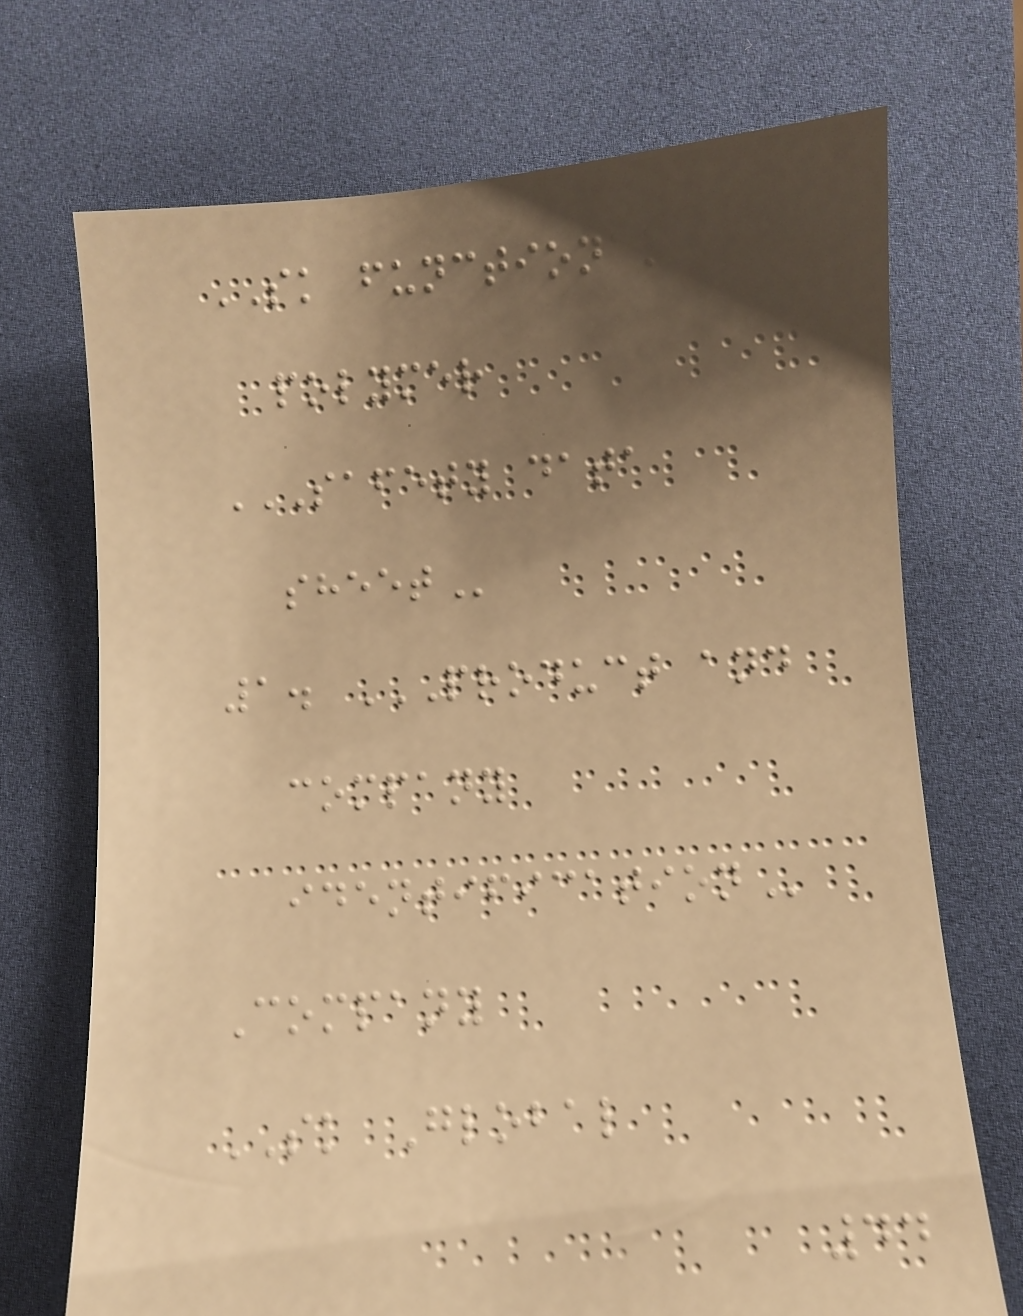SK functional
polymer
SAFETY DATA
SHEET
1. PRODUCT AND
COMPANY
IDENTIFICATION
Company
SK Global
44
